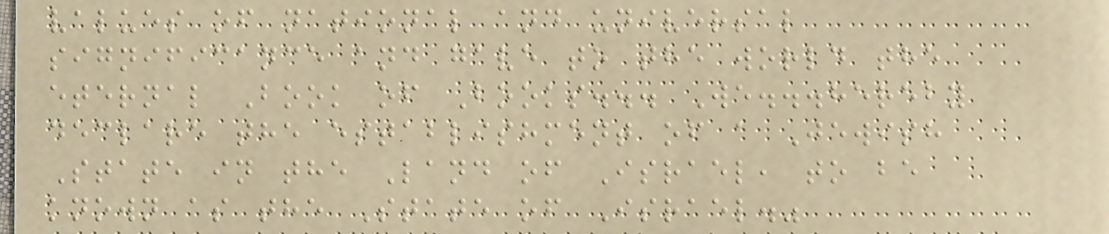values of national and universal
significance and gave to the world the
eternal Book of Books... We...hereby
declare the establishment of a Jewish
State in the Land of Israel, to be
known as the State of Israel."
